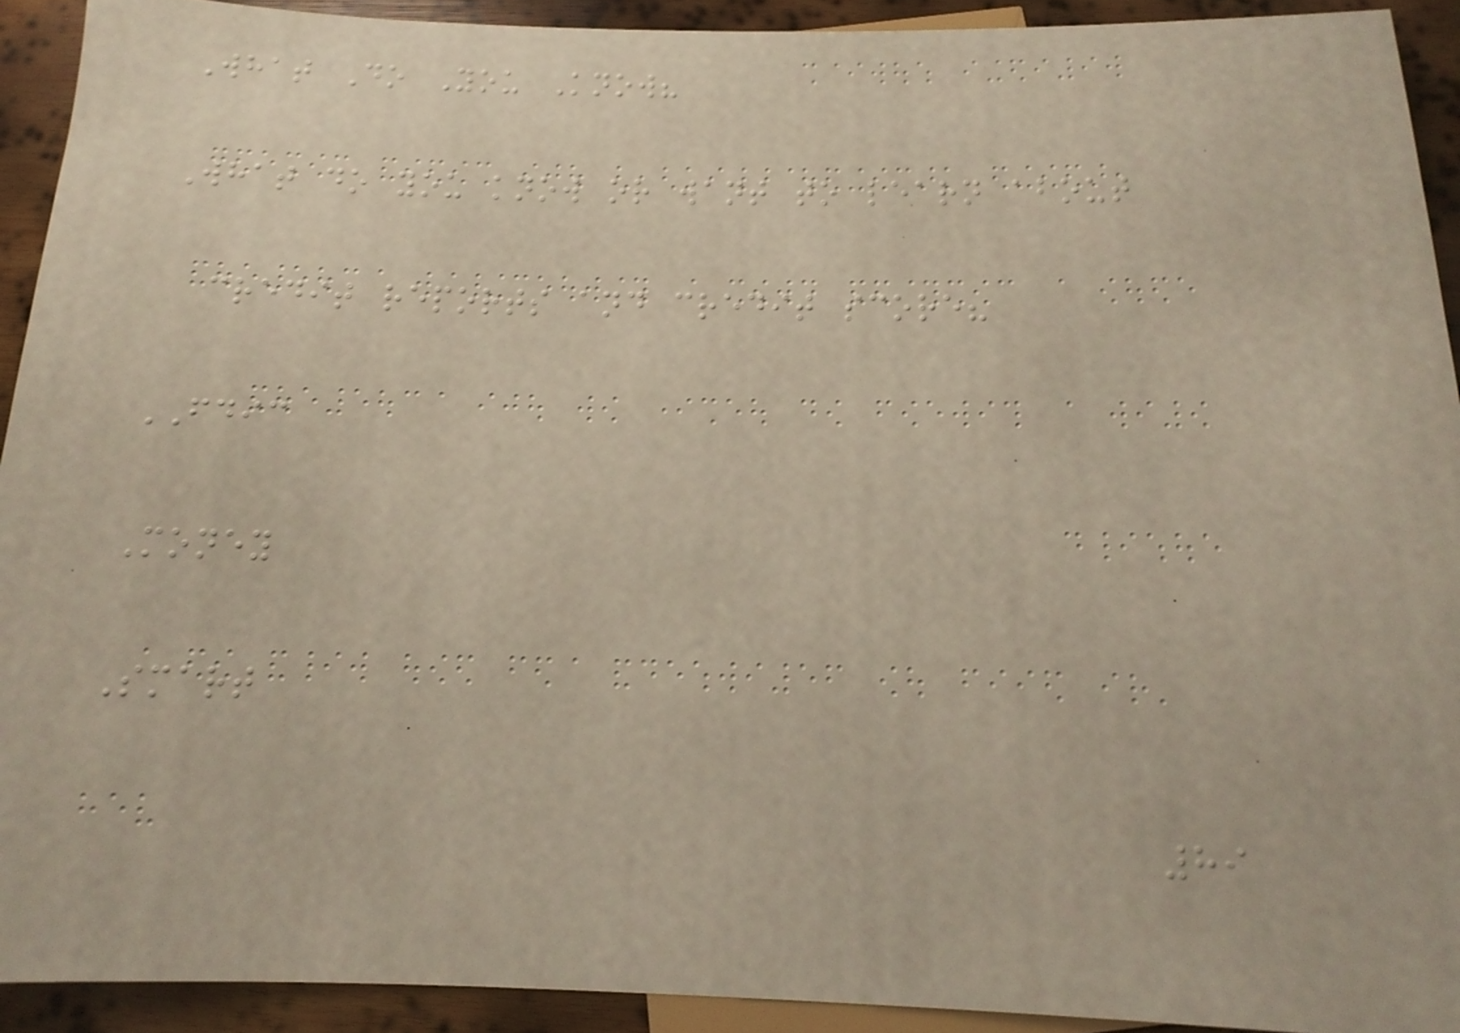What Do You Know?
What do you know or want to learn about
credit reports and credit score?
FDIC
Money
Smart
89
